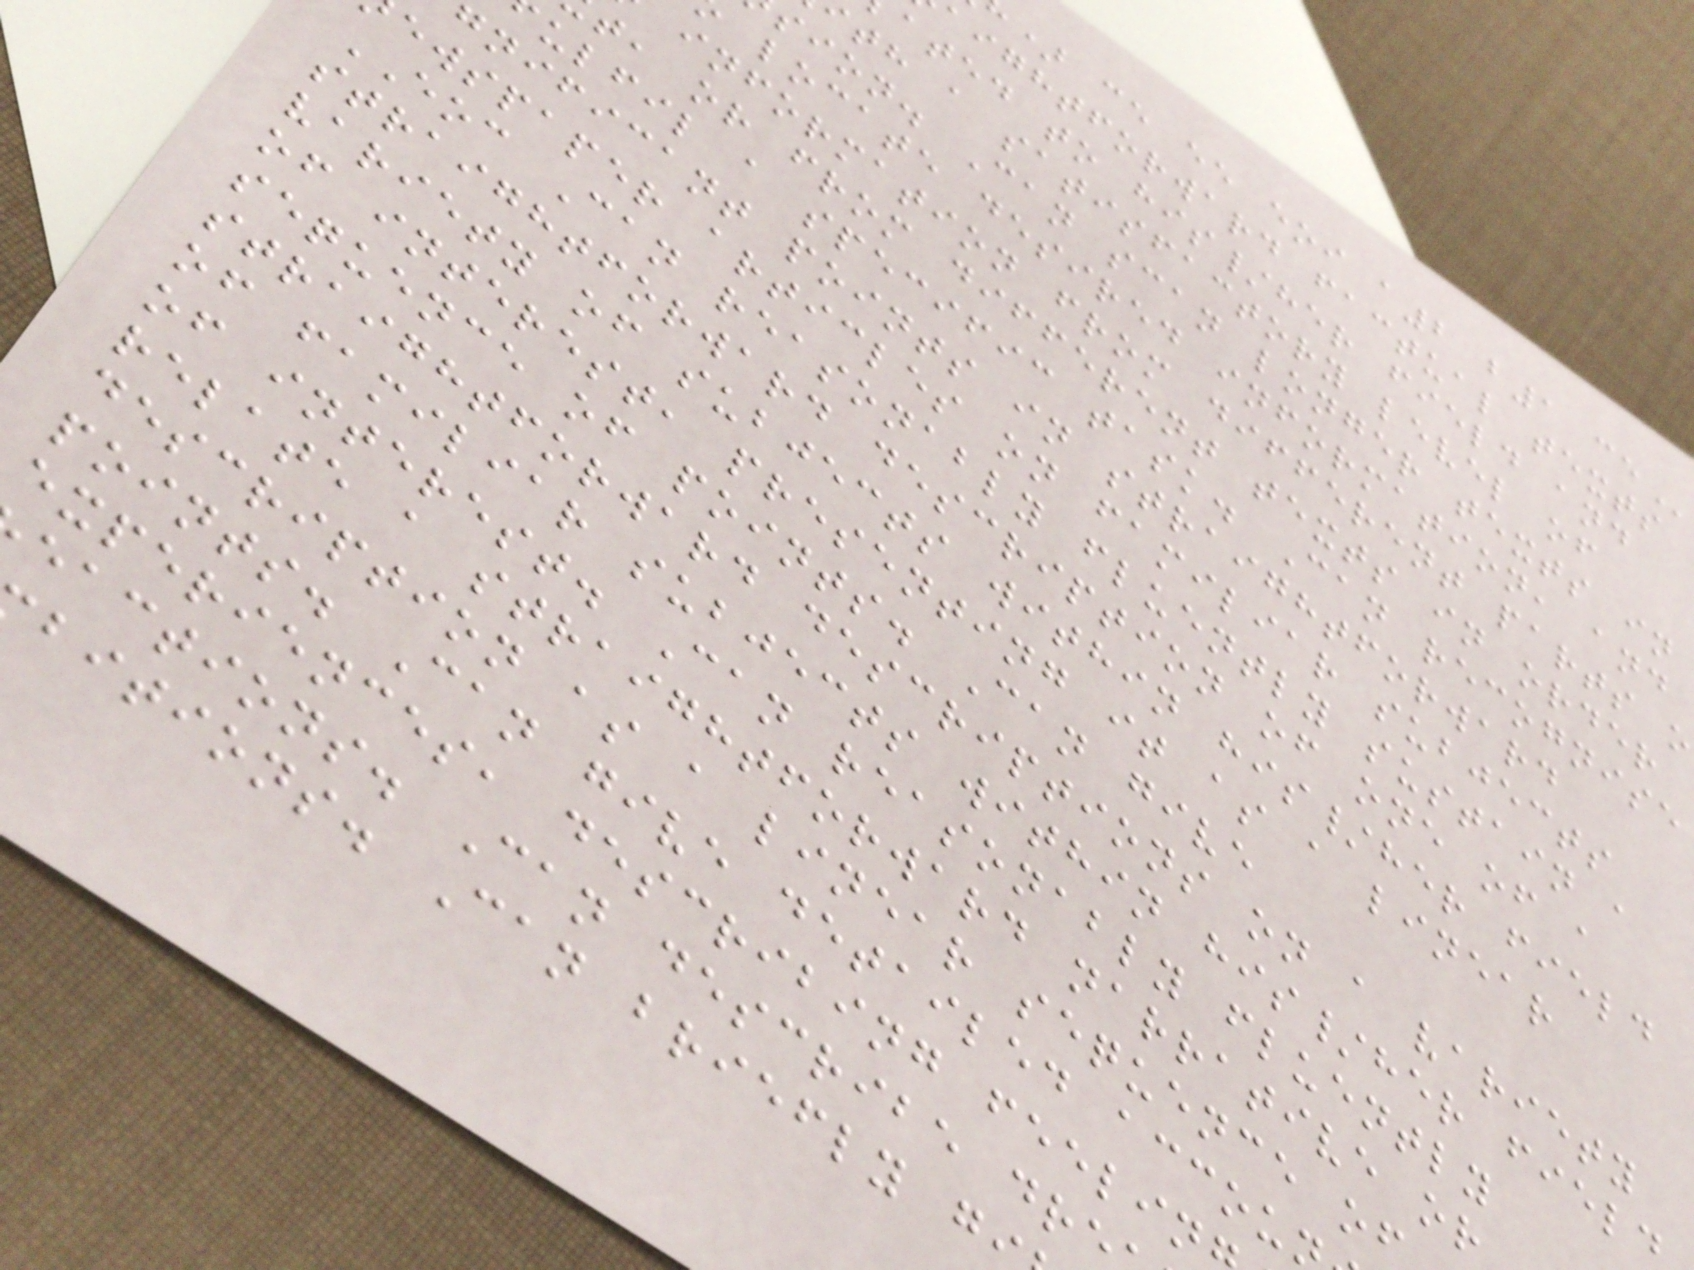) ce ee eoi a2 b1
aightforward factual texts
ated to his/her field and
th a satisfactory level of
sion. Can scan longer texts in
locate desired information, and
information from different parts o
t, or from different texts in order
ulfil a specific task. Can recognise
gnificant points in straightforward
ewspaper articles on familiar subjects
EOC Can reasonably fluently sustain a
straightforward description of one of a
variety of subjects within his/her field
of interest, presenting it as a linear
sequence of points. Can give
straightforward descriptions on a variety
of familiar subjects within his/her field
of interest. Can reasonably fluently
relate a straightforward narrative or
description as a linear sequence of
points. Can give detailed accou
experiences, describing feelin
eactions. Can describe dre
bitions. Can briefly g
